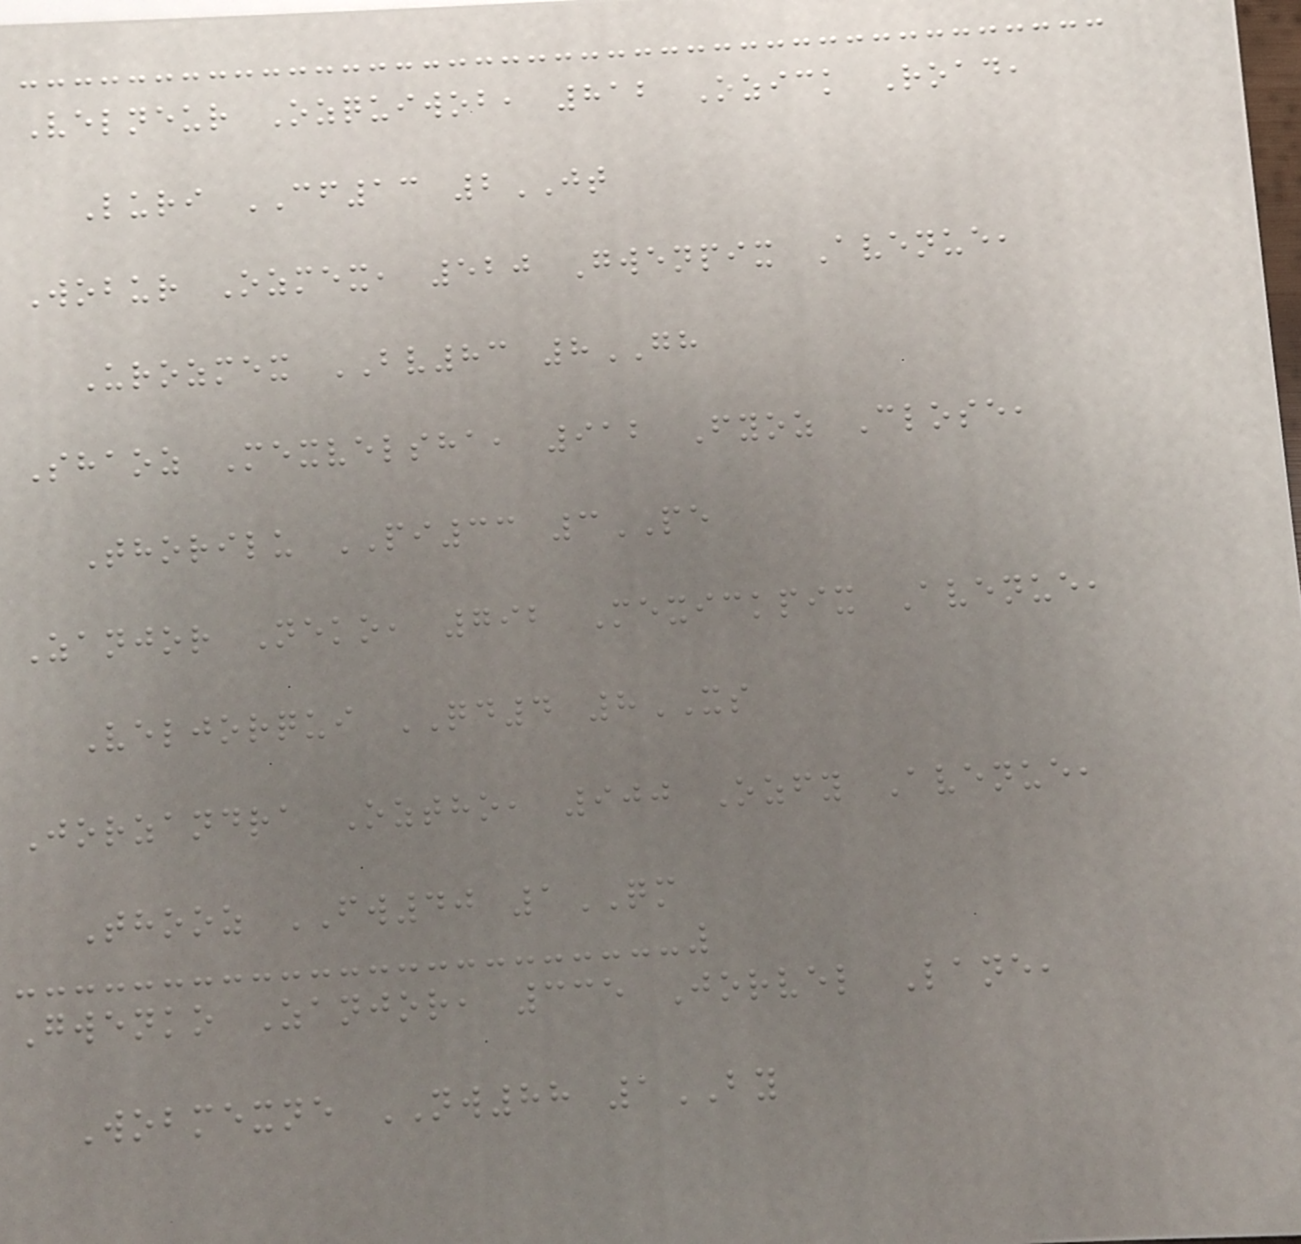Velneur Ozquiwob, 812 Ozick Road,
Luri CF13 2JT
Wobur Ozmex, 520 Gwenpix Avenue,
Urozmex BV83 8GH
Shaoz Mexvelsha, 912 Fyoz Close,
Thorilu PI33 3PE
Zanjor Neko, 792 Mexickpix Avenue,
Veljorqui QD4 8XS
Jorzandra Oztho, 900 Ozfy Avenue,
Thooz FW40 1QM
Gwenko Zanjor, 335 Jorvel Lane,
Wobmexne NW88 1BY
